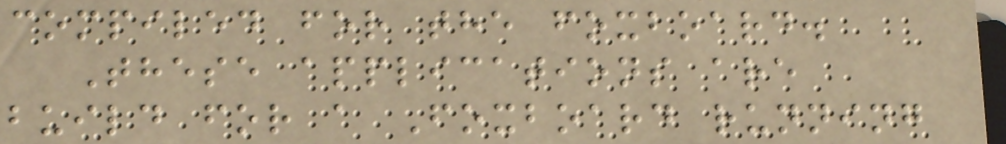compiled for the foxboard.
These applications are
build for a Foxboard running
